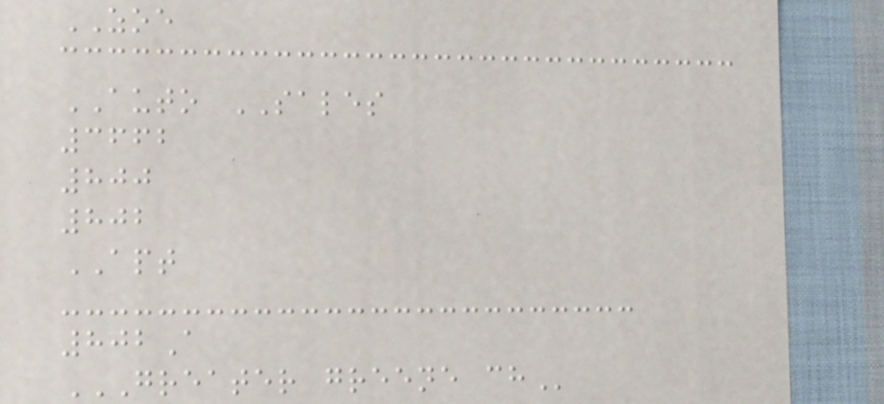ZOE
AUTO SALES
3662
800
802
APT
802A
GREATER GREENE CH
